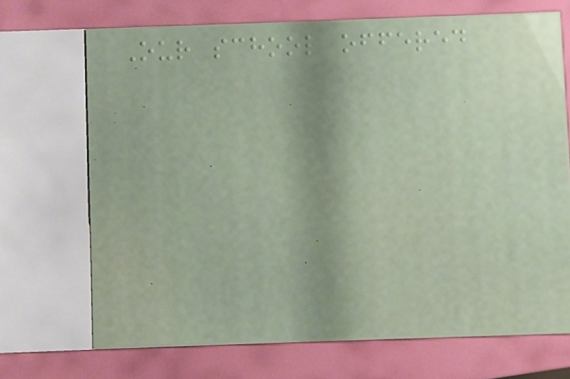Our school offered
